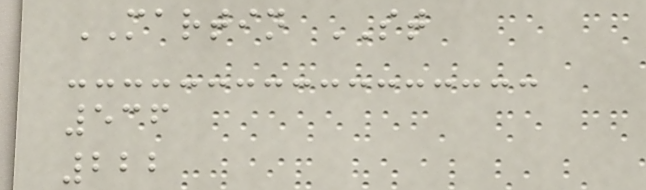MARTIN ST
536
222
